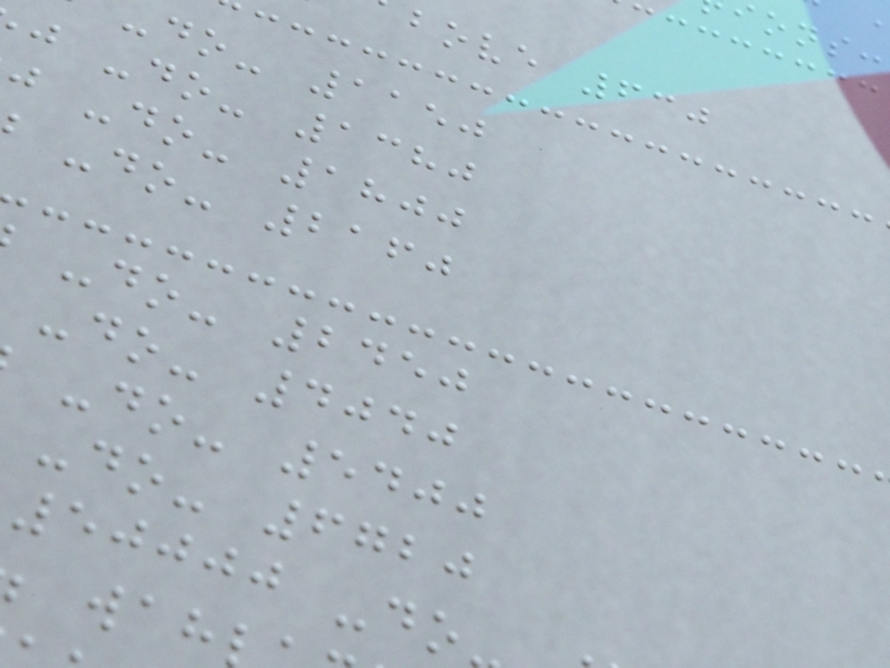bove 630
-do- 1150
j -do- 1380
j -do- 1800
-do- 2160
-do- 2450
-do- 4040
-do- 5400
-do- 6720
50000 -do
